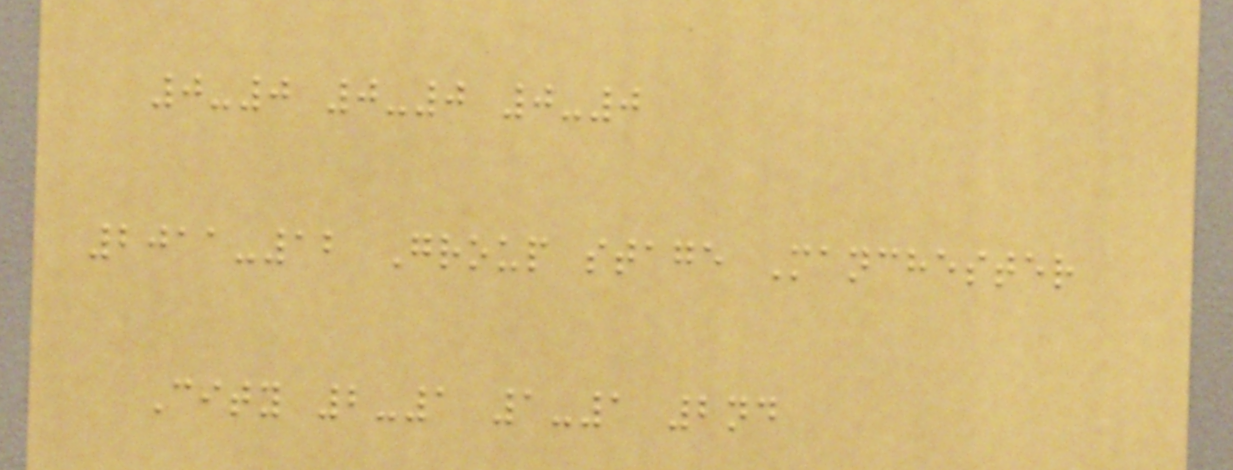0-0 0-0 0-0
2011-12 Group stage Manchester
City 2-1 1-1 2nd
